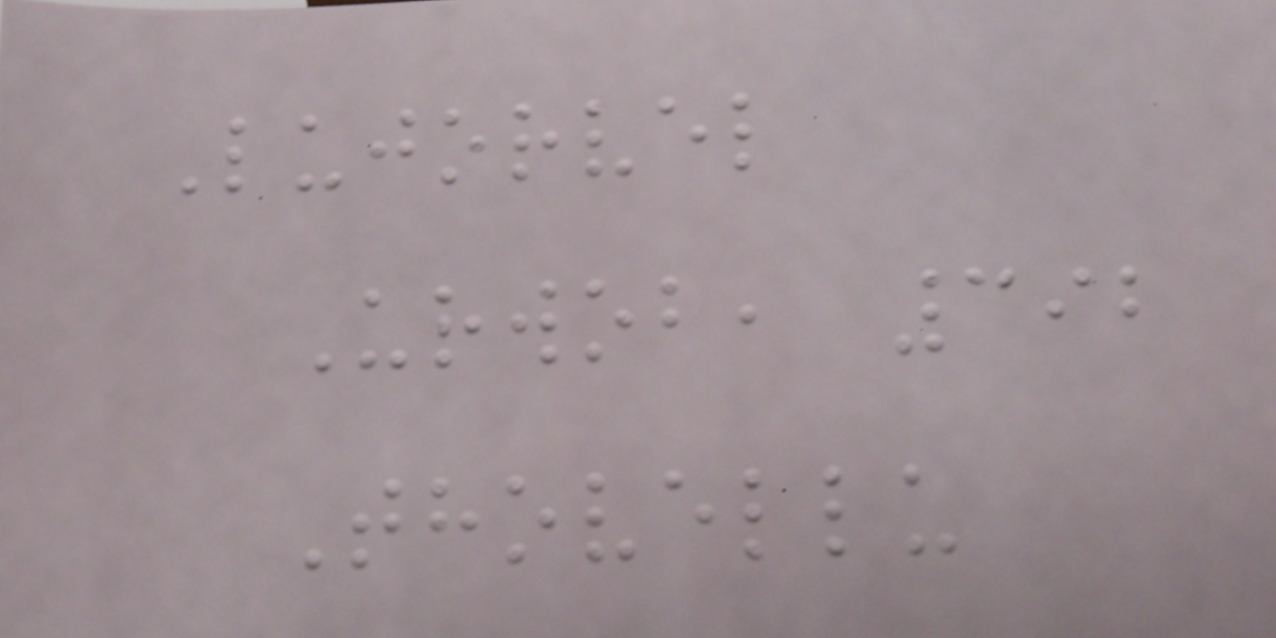Lujorvel
Urwob, 392
Thovellu
